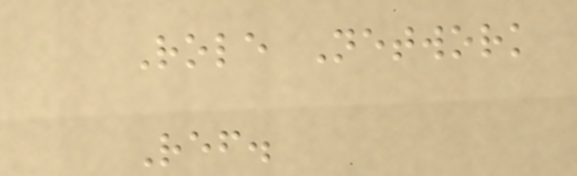Role Network
Ref.
